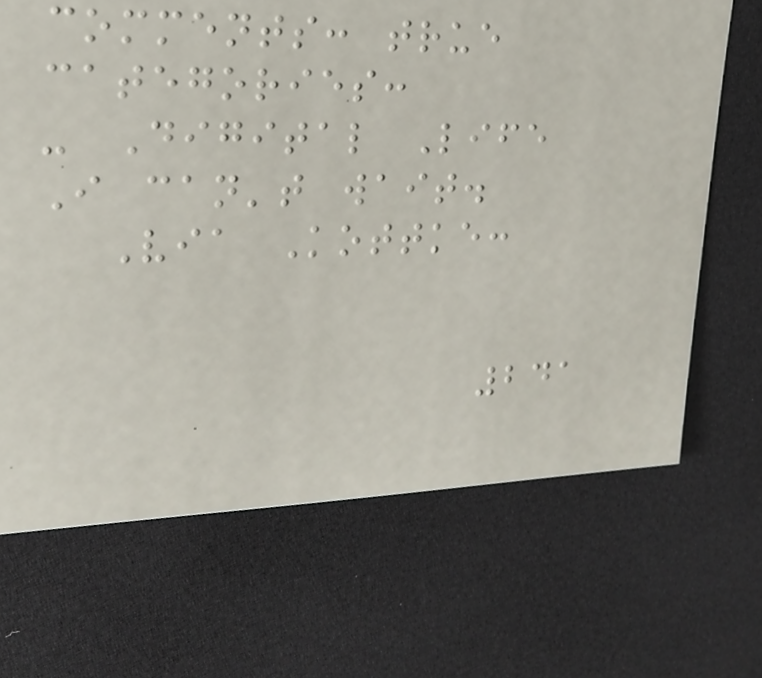comments: true
categories:
- Digital Life
I can't wait.
Via Kottke:
241
